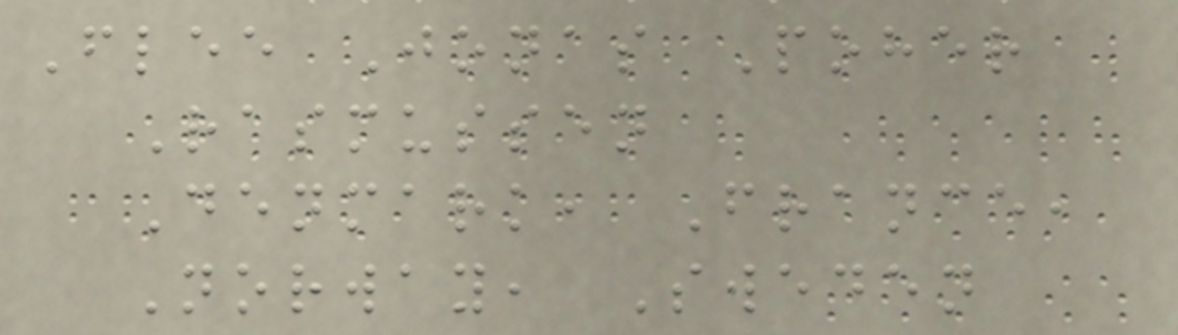Flee Jonas Poher
Rasmussen
Denmark, France,
Norway, Sweden
